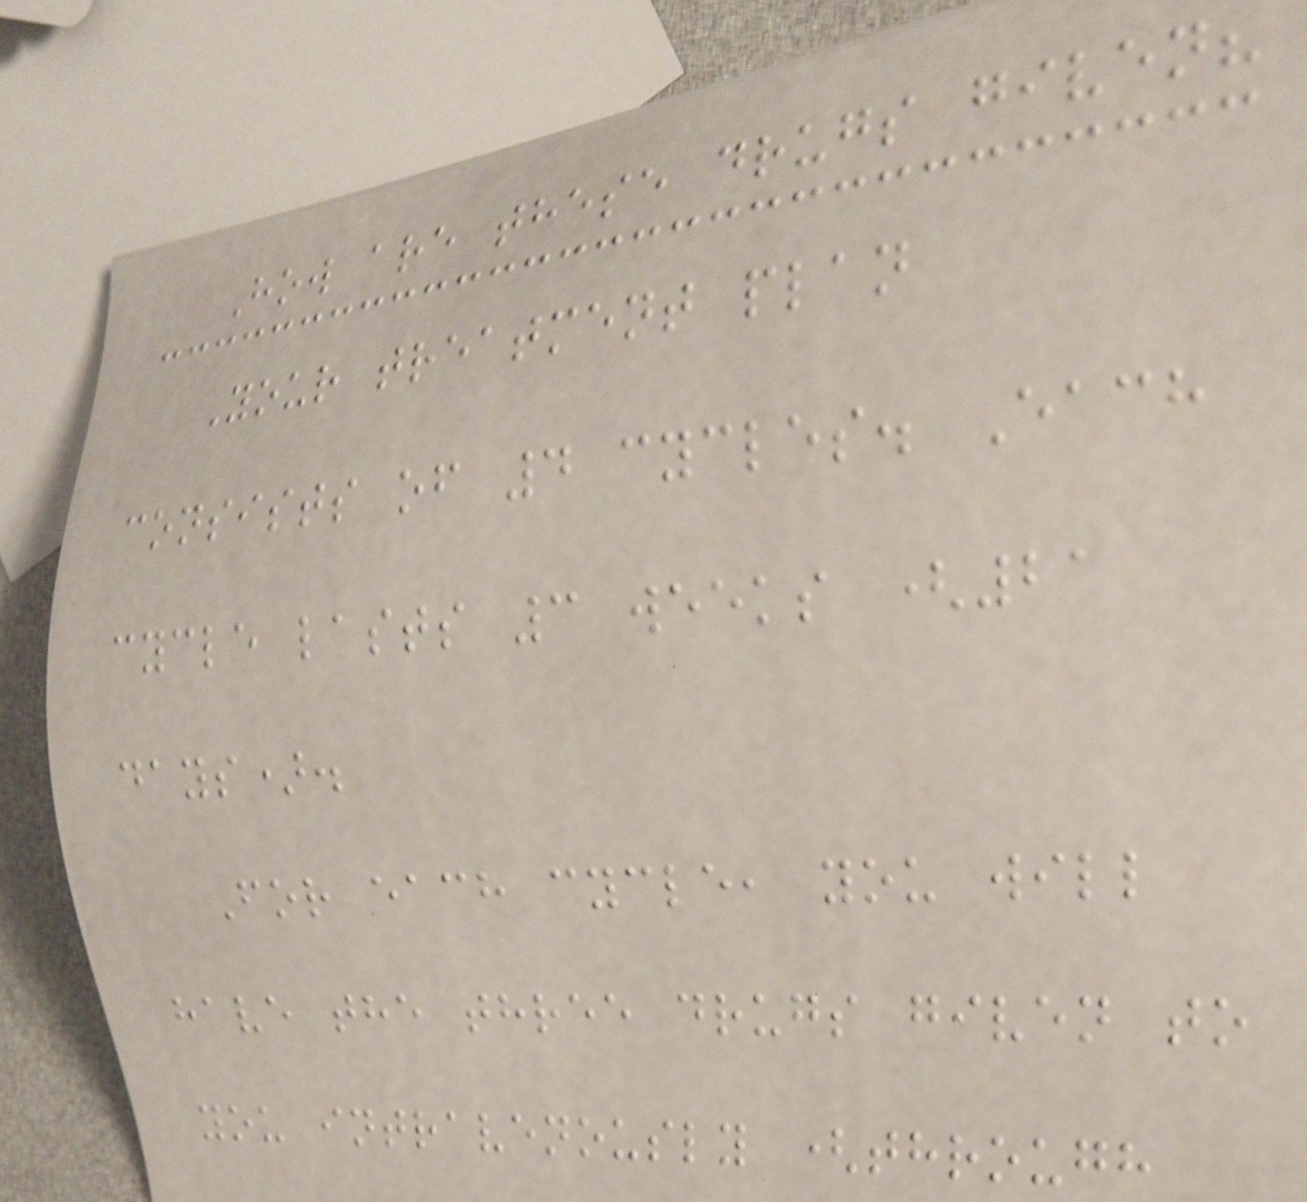How are these drugs given?
Your treatment plan
consists of 4 cycles. Each
cycle lasts 3 weeks (21
days).
For each cycle, you will
have the three drugs given to
you intravenously (through
